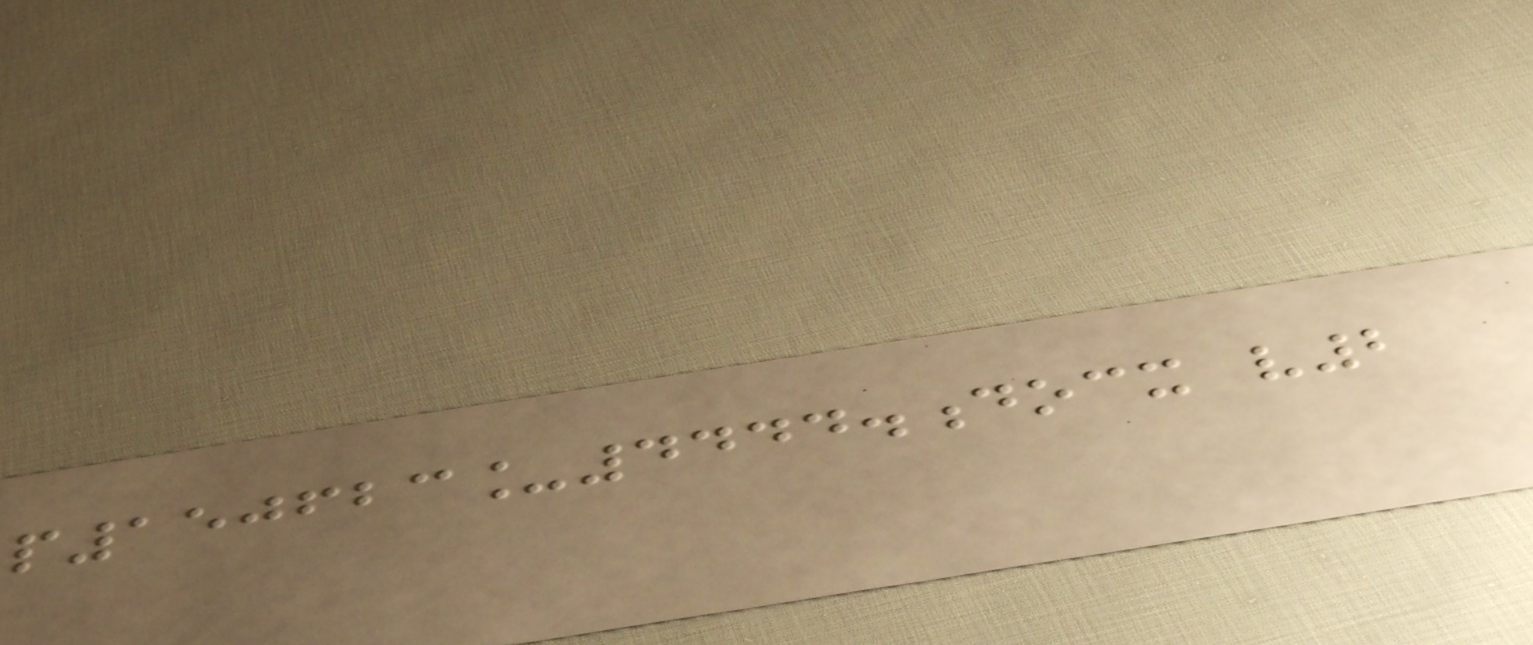p150623_4444.docx v2
